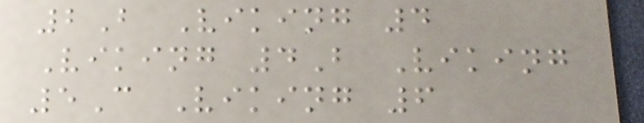2B Viking 4
Viking 4B Viking
5C Viking 6
